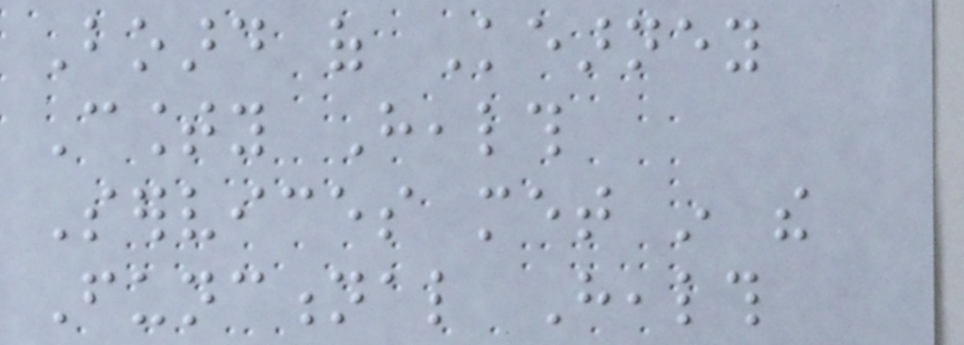Board of Kearney
County Health
Services met in the
Functional Health
